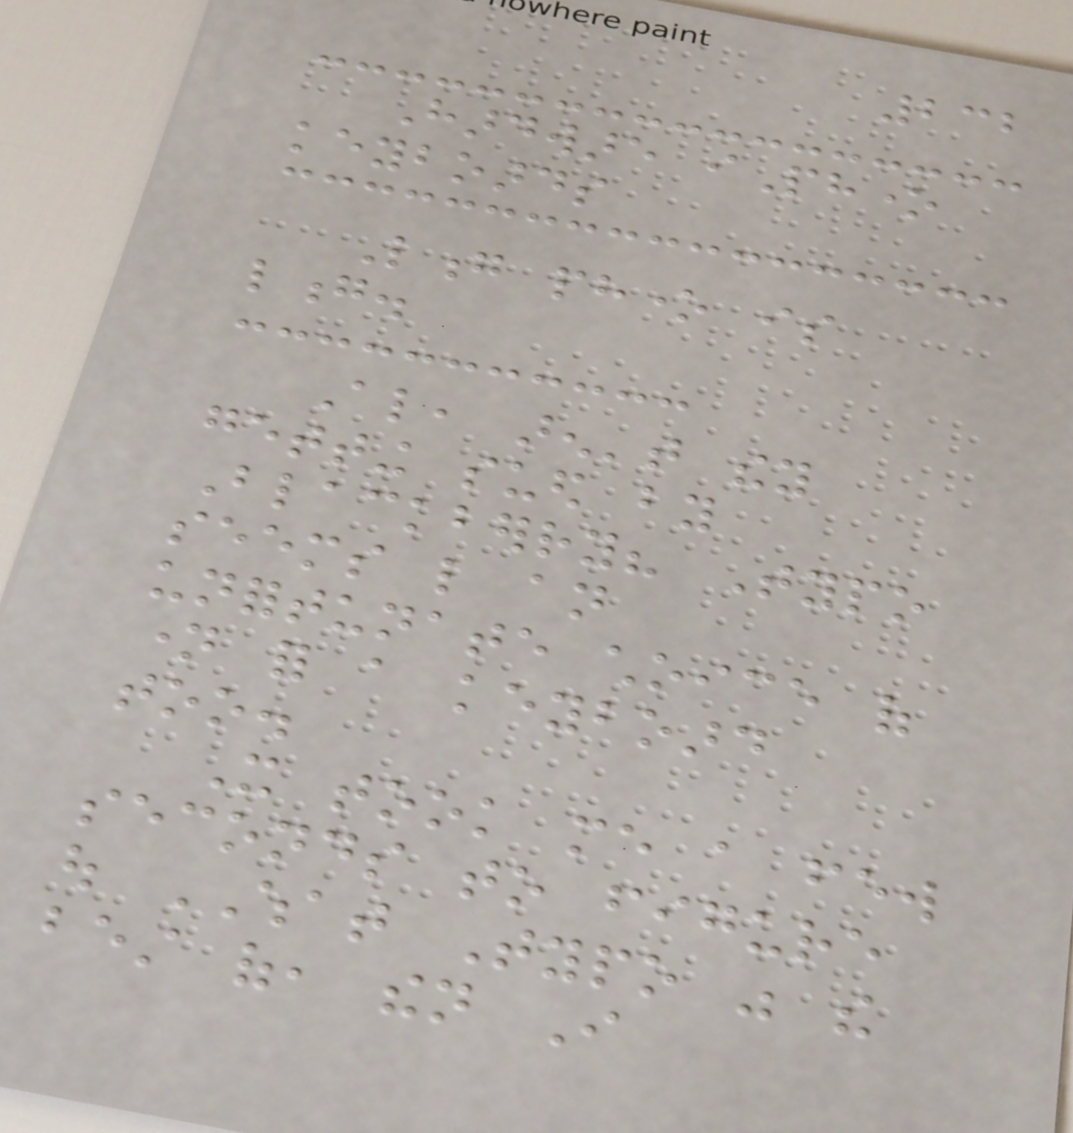232
Hardware iPhone
keyboards
Long phone is
long.
Also, aren't they
getting sued by
Blackberry? Typo
seems like an
unfortunate choice of
name for a keyboard
too.
It took me a few
seconds to figure
out WHAT Typo was the
best of, then I
